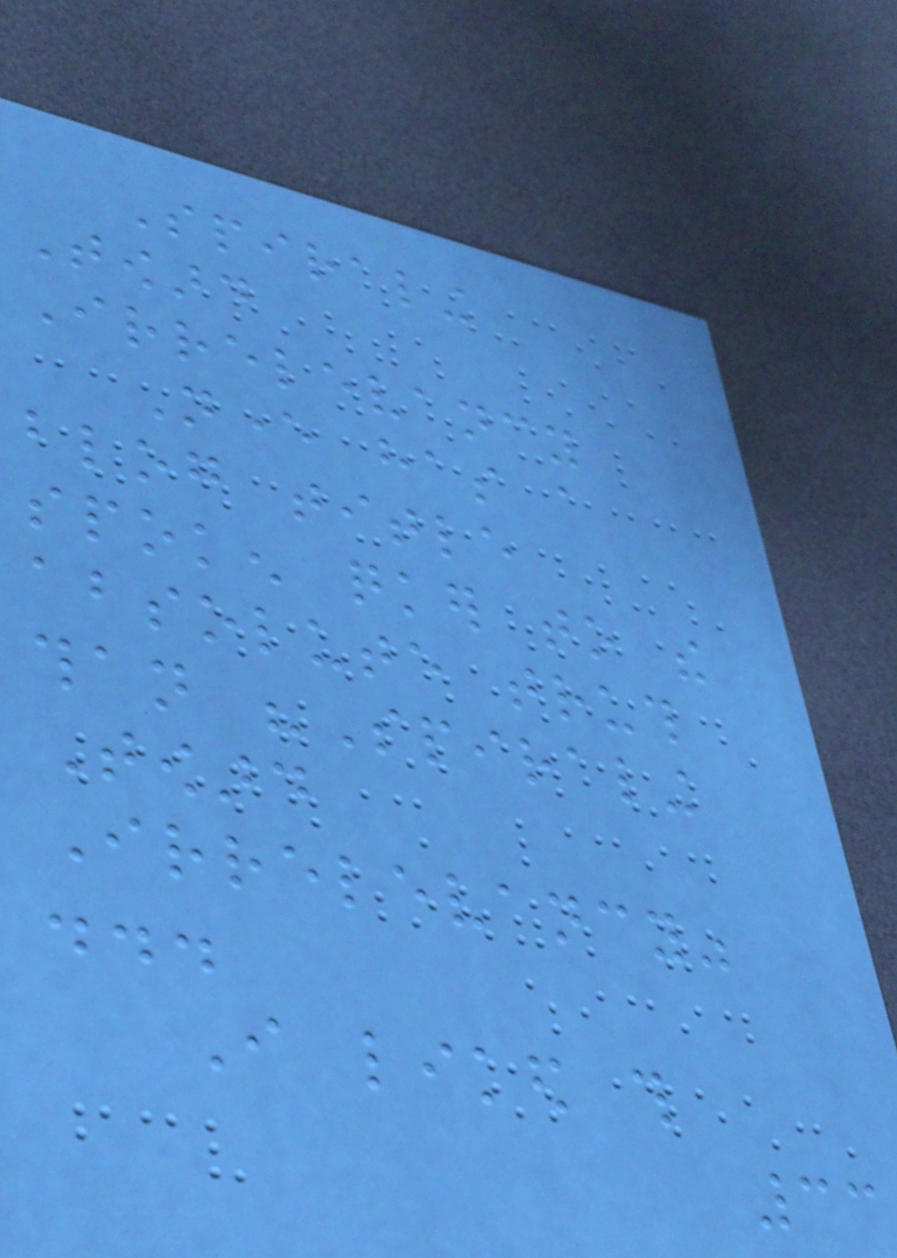Spiraling
Toward
Irrelevancy
Never has a
blog title
spoken quicker to the
absolute truth
than "Spiraling
Toward
Irrelevancy"
...
I liked this
33
